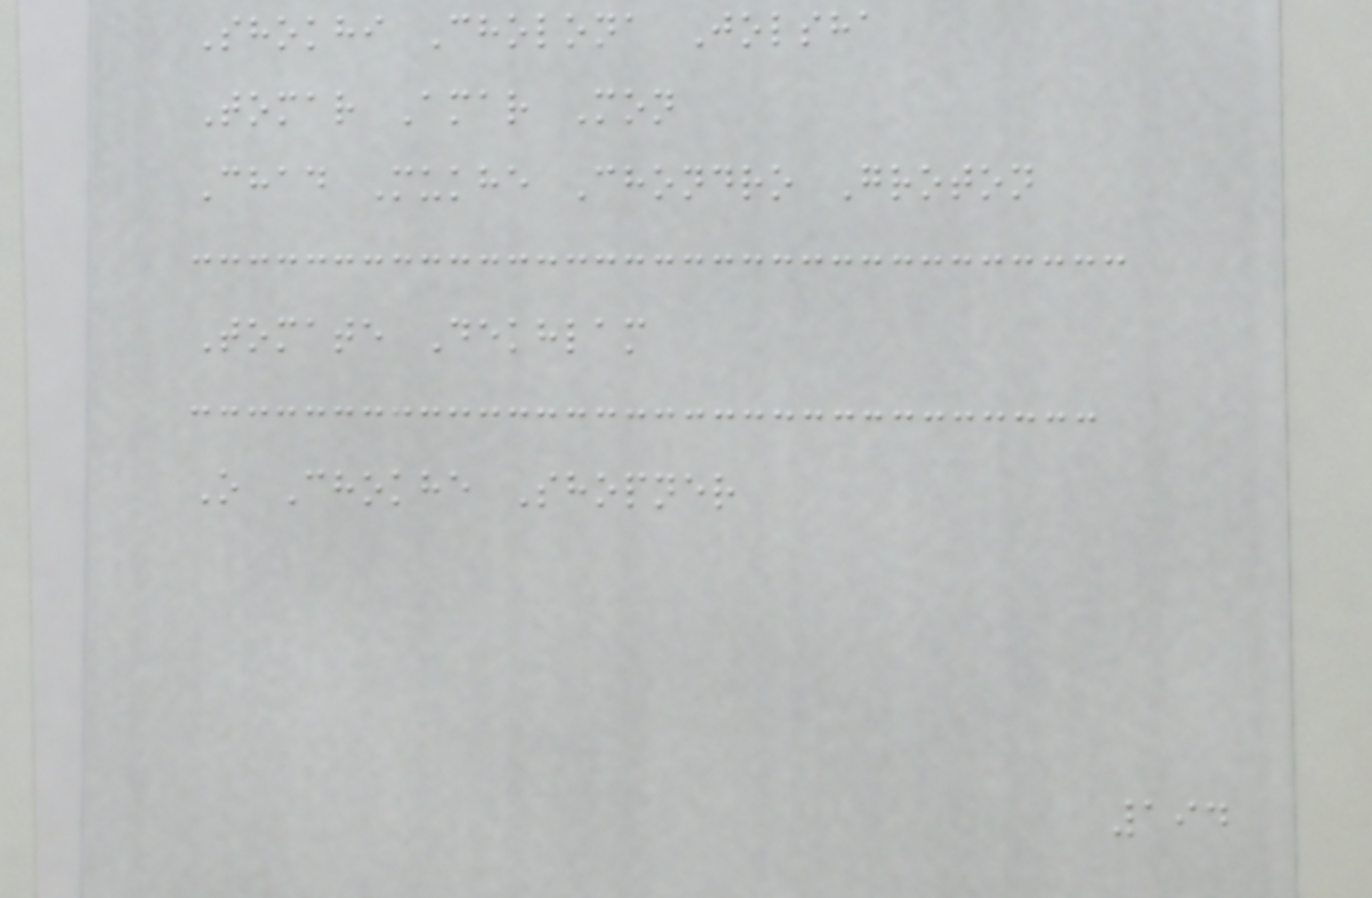Shokhi Cholona Jolsha
Tomar Amar Mon
Chad Mukhe Chondro Groton
Tomate Dekhlam
O Chokhe Shopner
194
